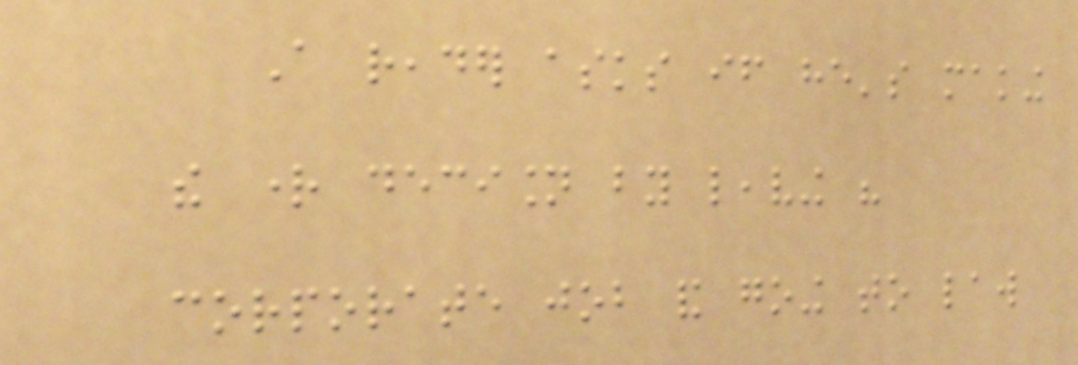A reader asks if he's making
the right decision by leaving his
corporate job and going to law
